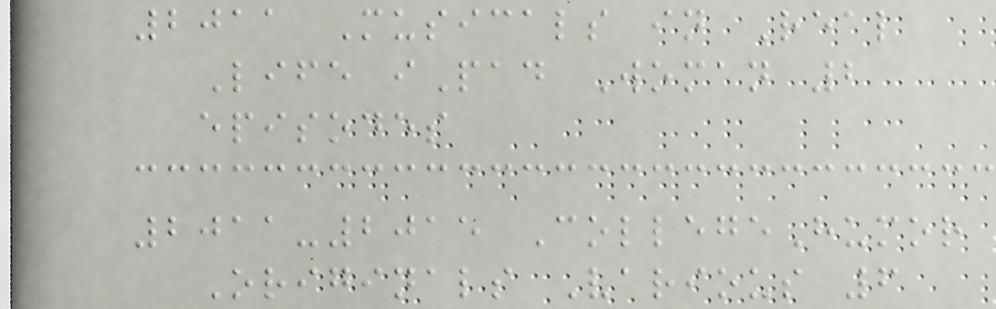2011 Musicals in Real
Life iPad Woman 2
episodes
2011-2015 CollegeHumor
Originals Various 6
